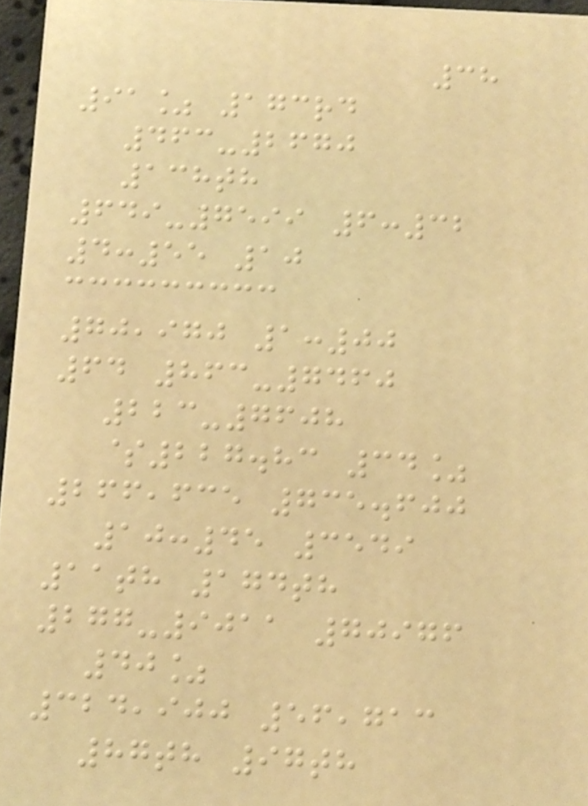38
91% 173rd
463-2670
138th
649-7599 6:32
4:55 10
70,970 1:00
64 863-7460
223-7608
$227.83 34%
266,635 735.600
10:45 3549
11th 174th
277-9011 70976
40%
324,900 56,713
87th 97th
